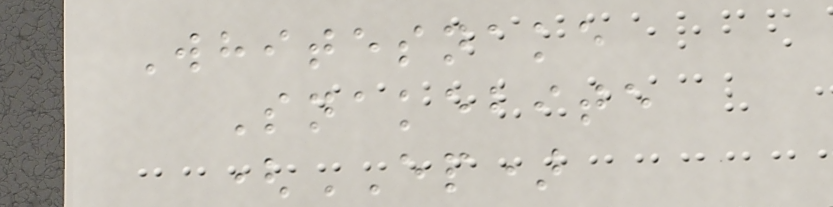Whitesnake
Snakebite
(EP)
